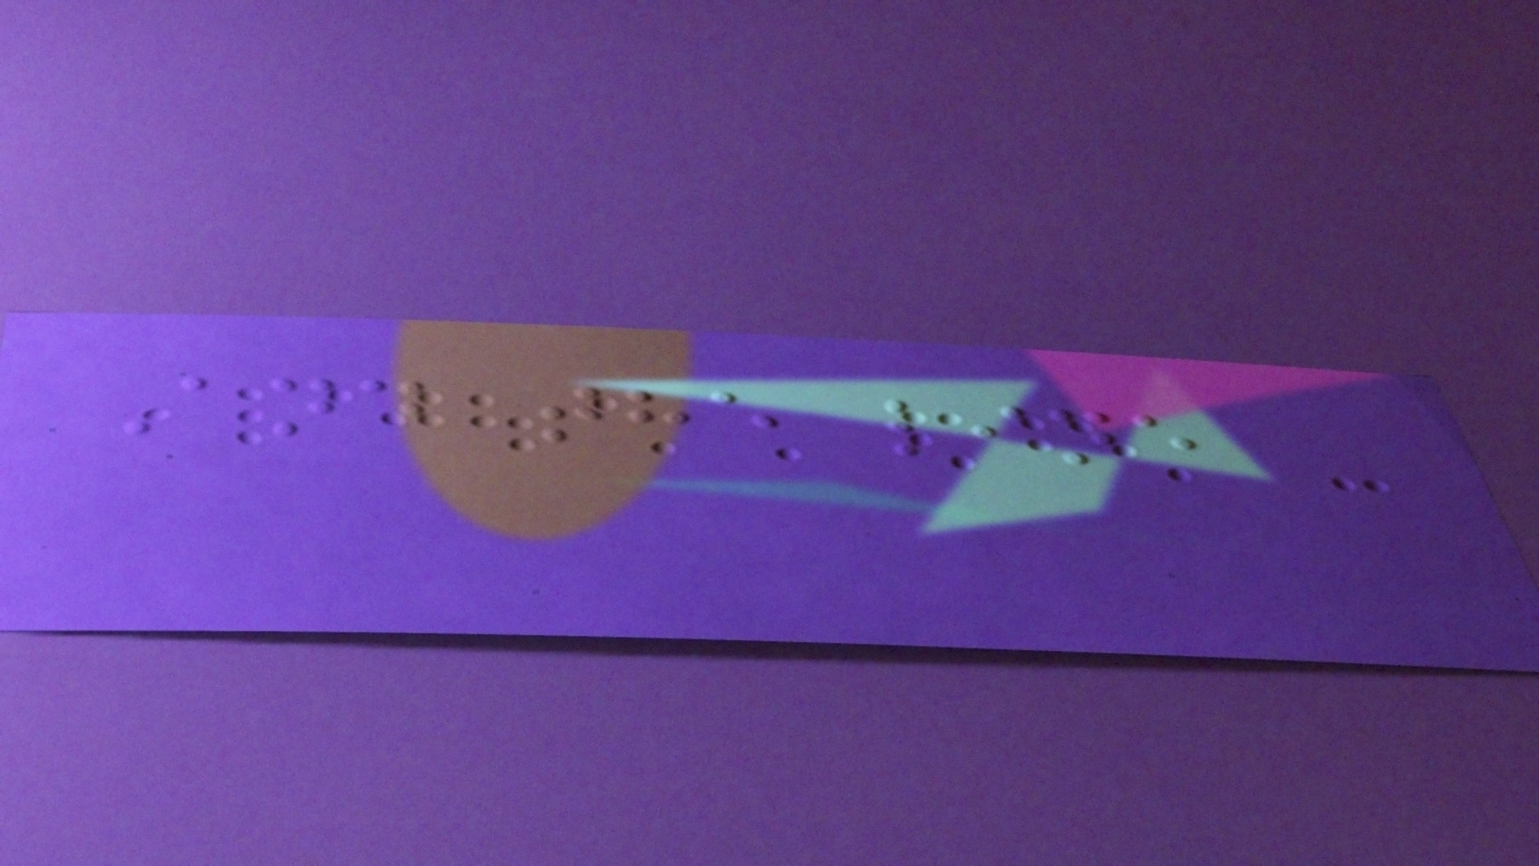And the line
